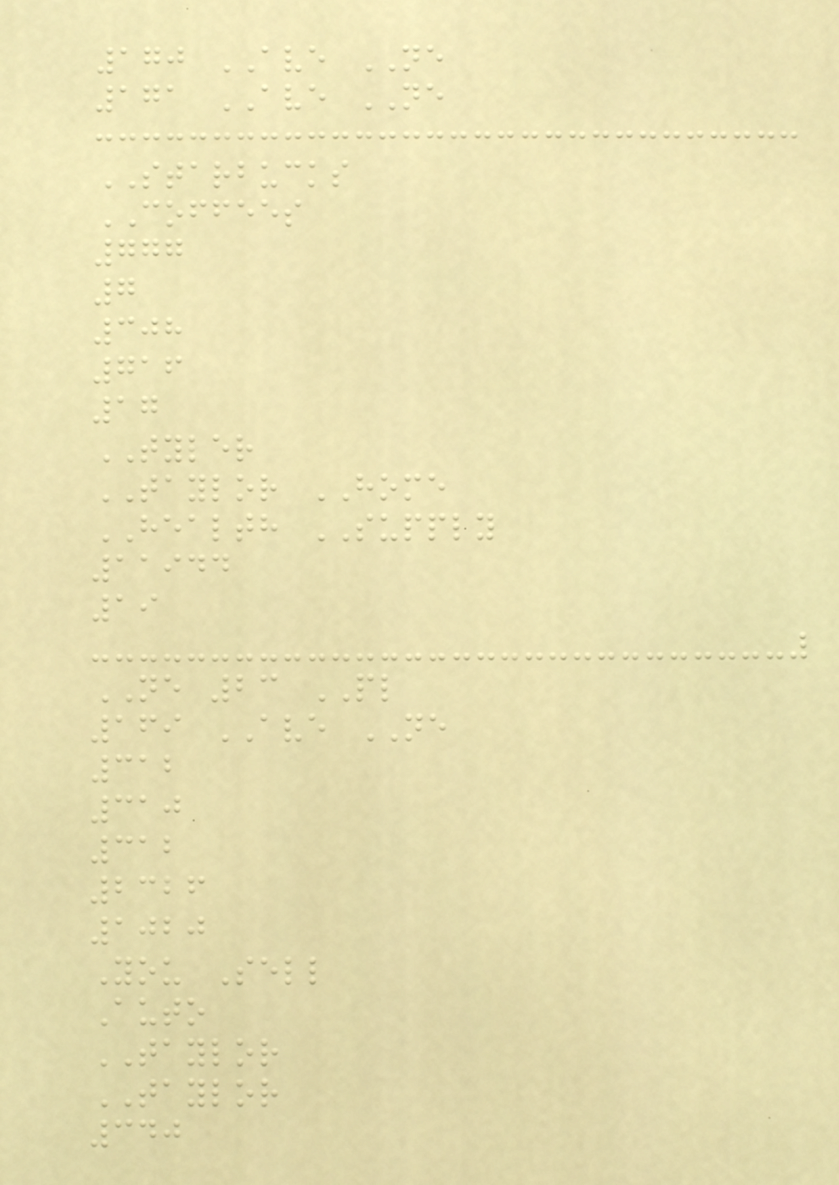170 AVE NE
171 AVE NE
STARBUCKS
COFFEES
777
7
308
716
17
TYLER
TAYLOR HOME
HEALTH SUPPLY
11944
19
NE 23 PL
169 AVE NE
312
310
312
2326
1020
You Sell
Auto
TAYLOR
TAYLOR
340
